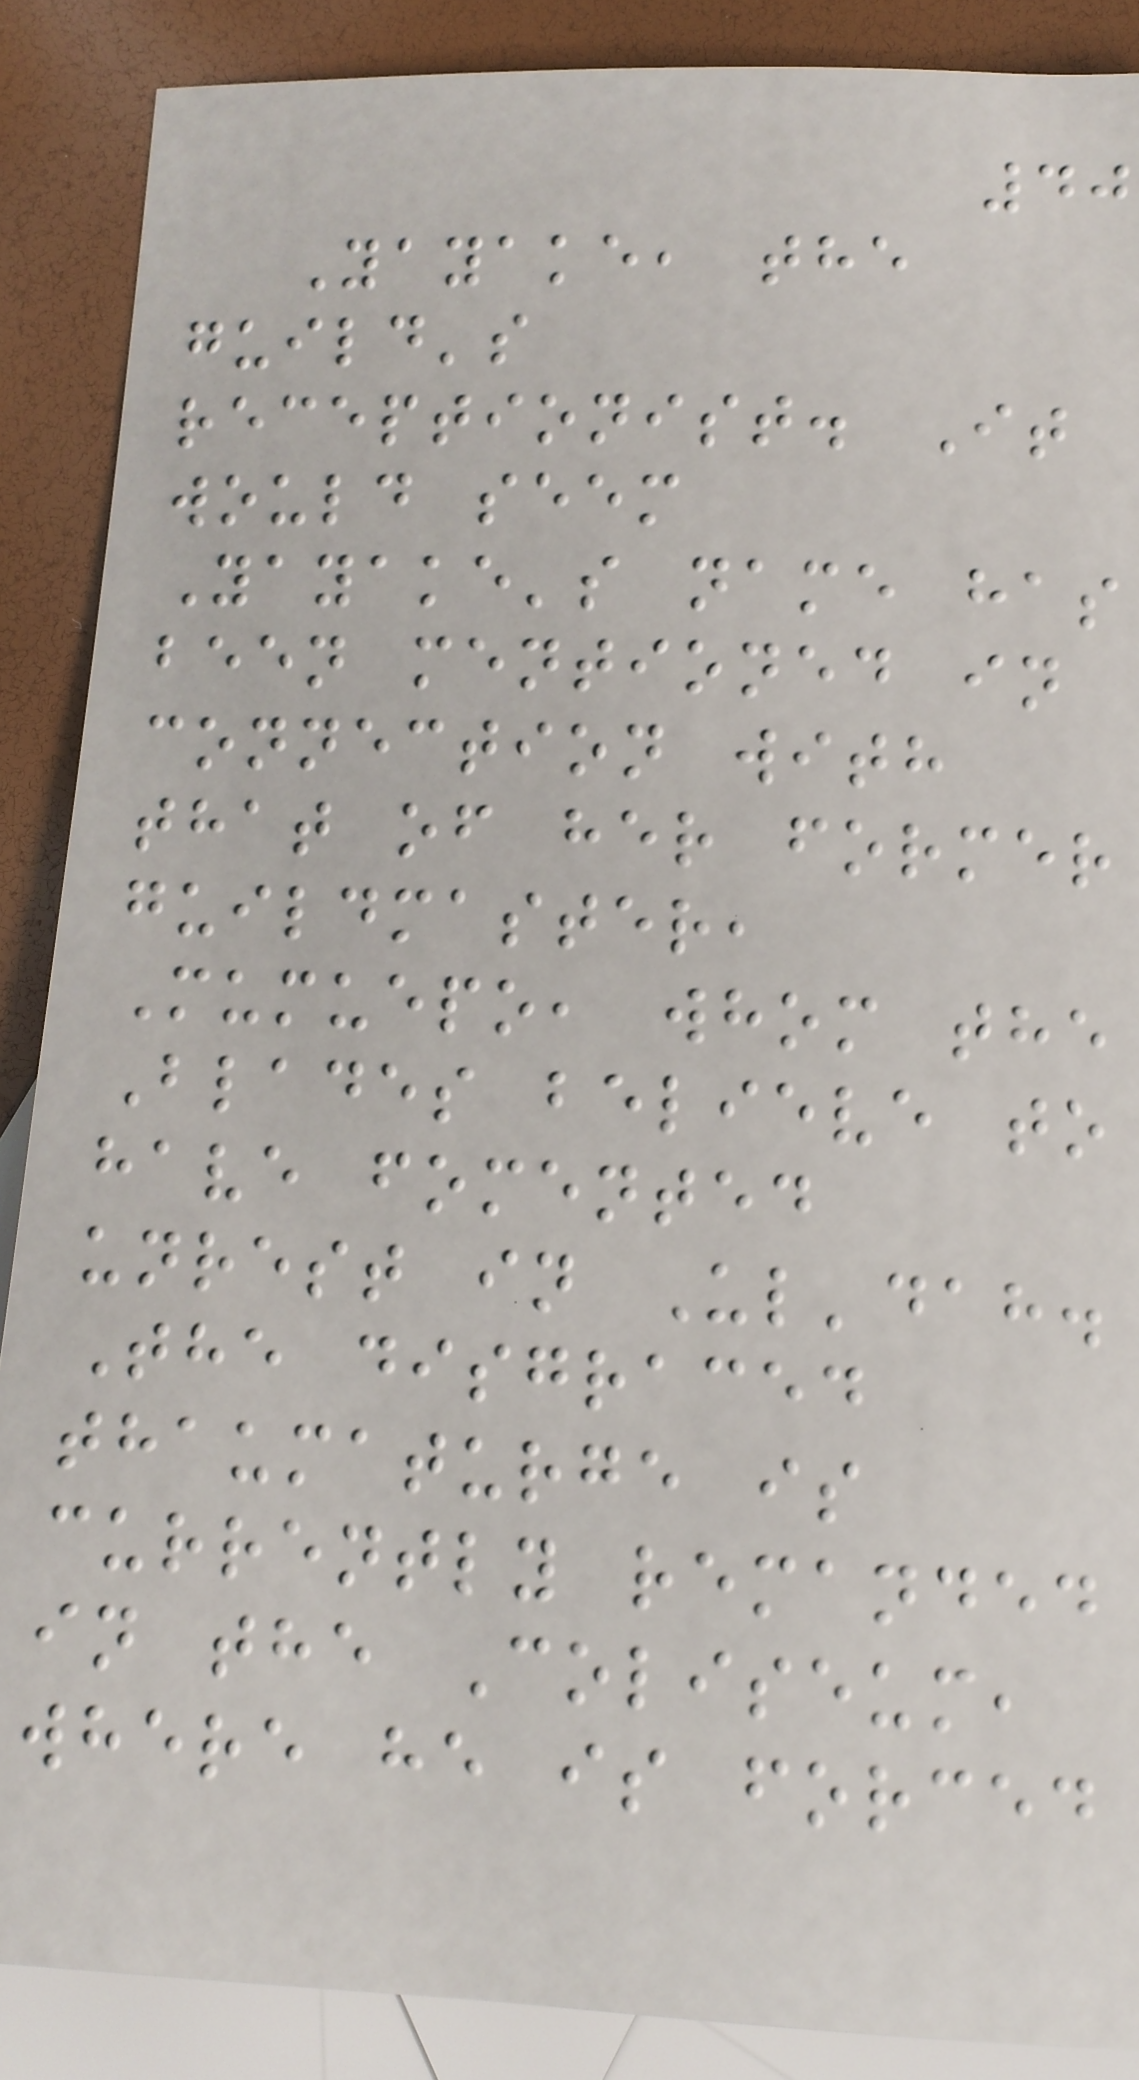40
Yayake, the
guild's
receptionist. It
would seem
Yayake's name has
been mentioned in
connection with
that of her former
guildmaster,
Mumuepo, whom the
Blades believe to
have fomented
unrest in Ul'dah.
The disgraced
thaumaturge is
currently remanded
in the Coliseum,
where he is forced
